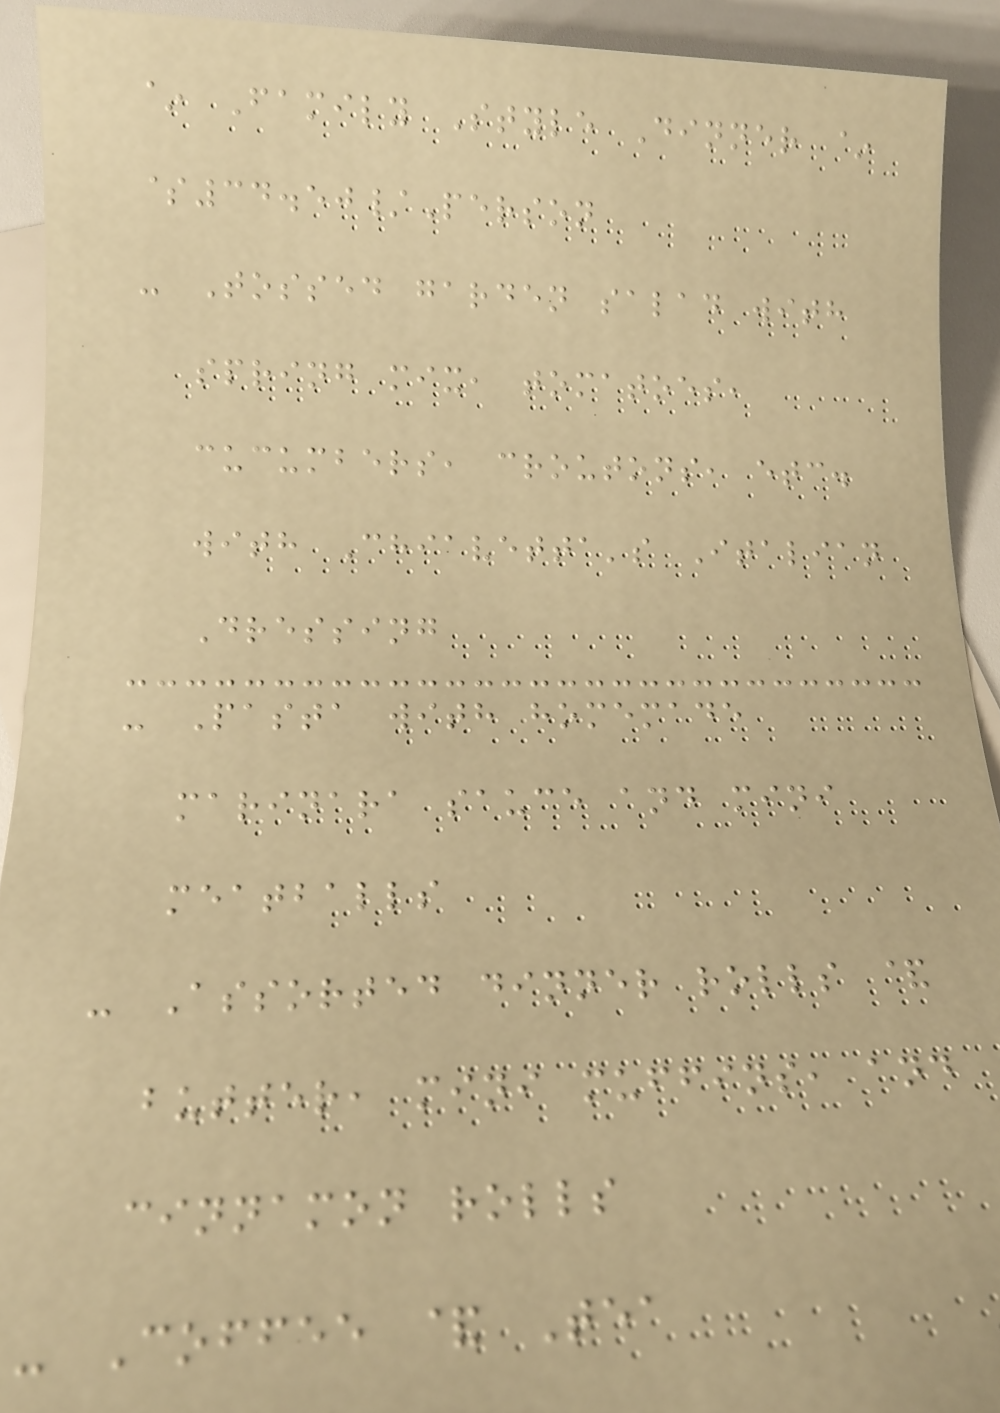~ Family Style Dinner ~
$34.50/Person
- Tossed garden salad with
spring mix, tomatoes,
cucumbers, croutons, etc.
with Chiavetta's Italian
Dressing
- Pasta with homemade
marinara sauce and mini
meatballs
- Assorted dinner rolls &
butter, mini muffins, and
cinnamon rolls
- Coffee & Tea
